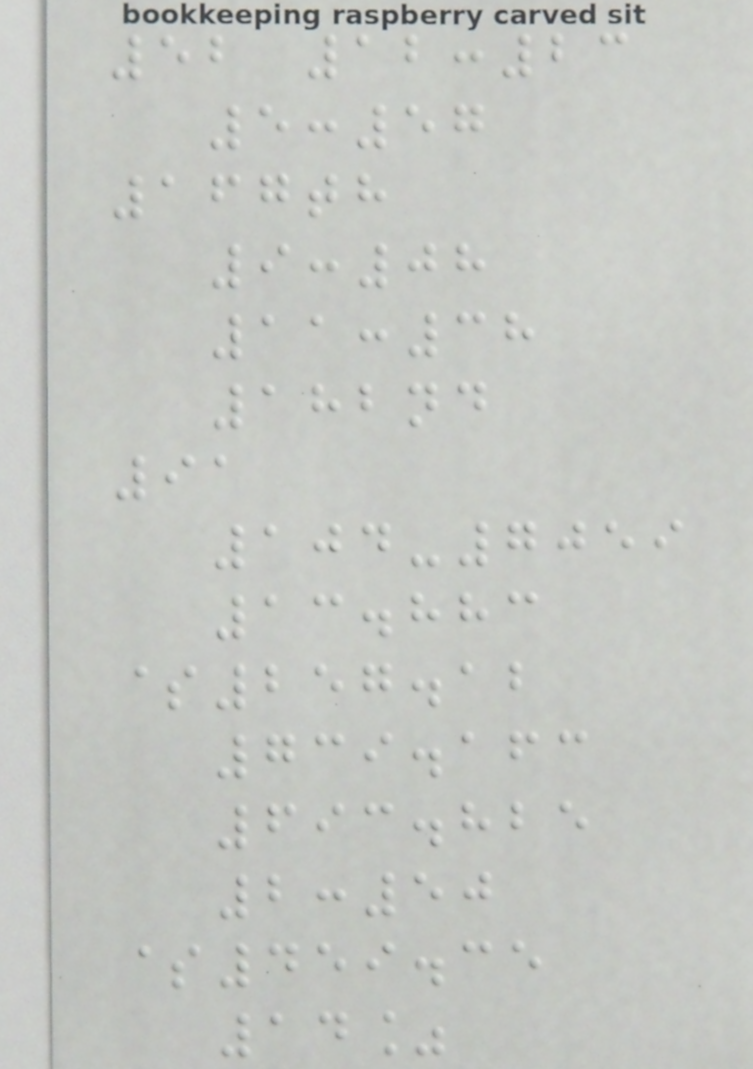52 12:23
5:57
167th
9:08
11:38
182nd
91
104-7059
13.883
$257.12
739.163
693.825
2:50
$459.35
14%
